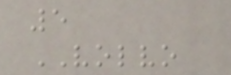5
VOLVO
